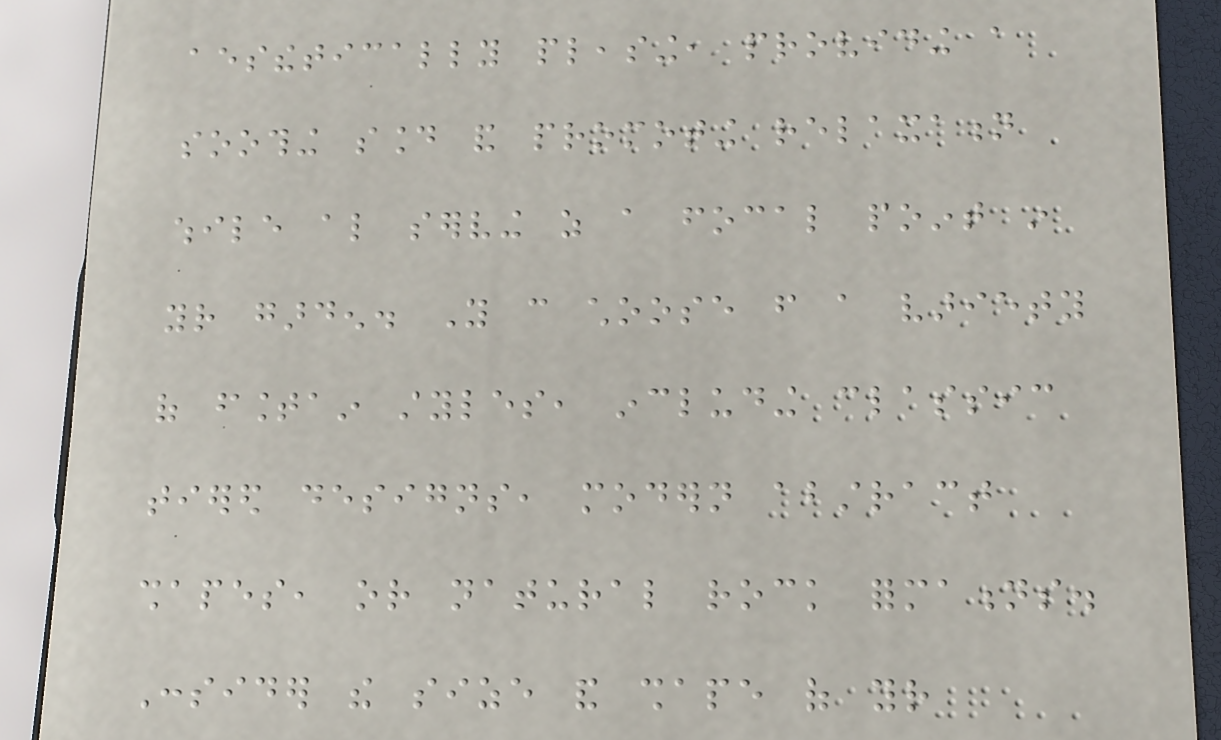aesthetically pleasing, providing a
soothing sound and promoting relaxation
while also serving as a focal point in
your garden. You can choose from a variety
of fountain styles, including classic
tiered designs, modern abstract
shapes, or natural rock formations.
Consider the size and shape of your
